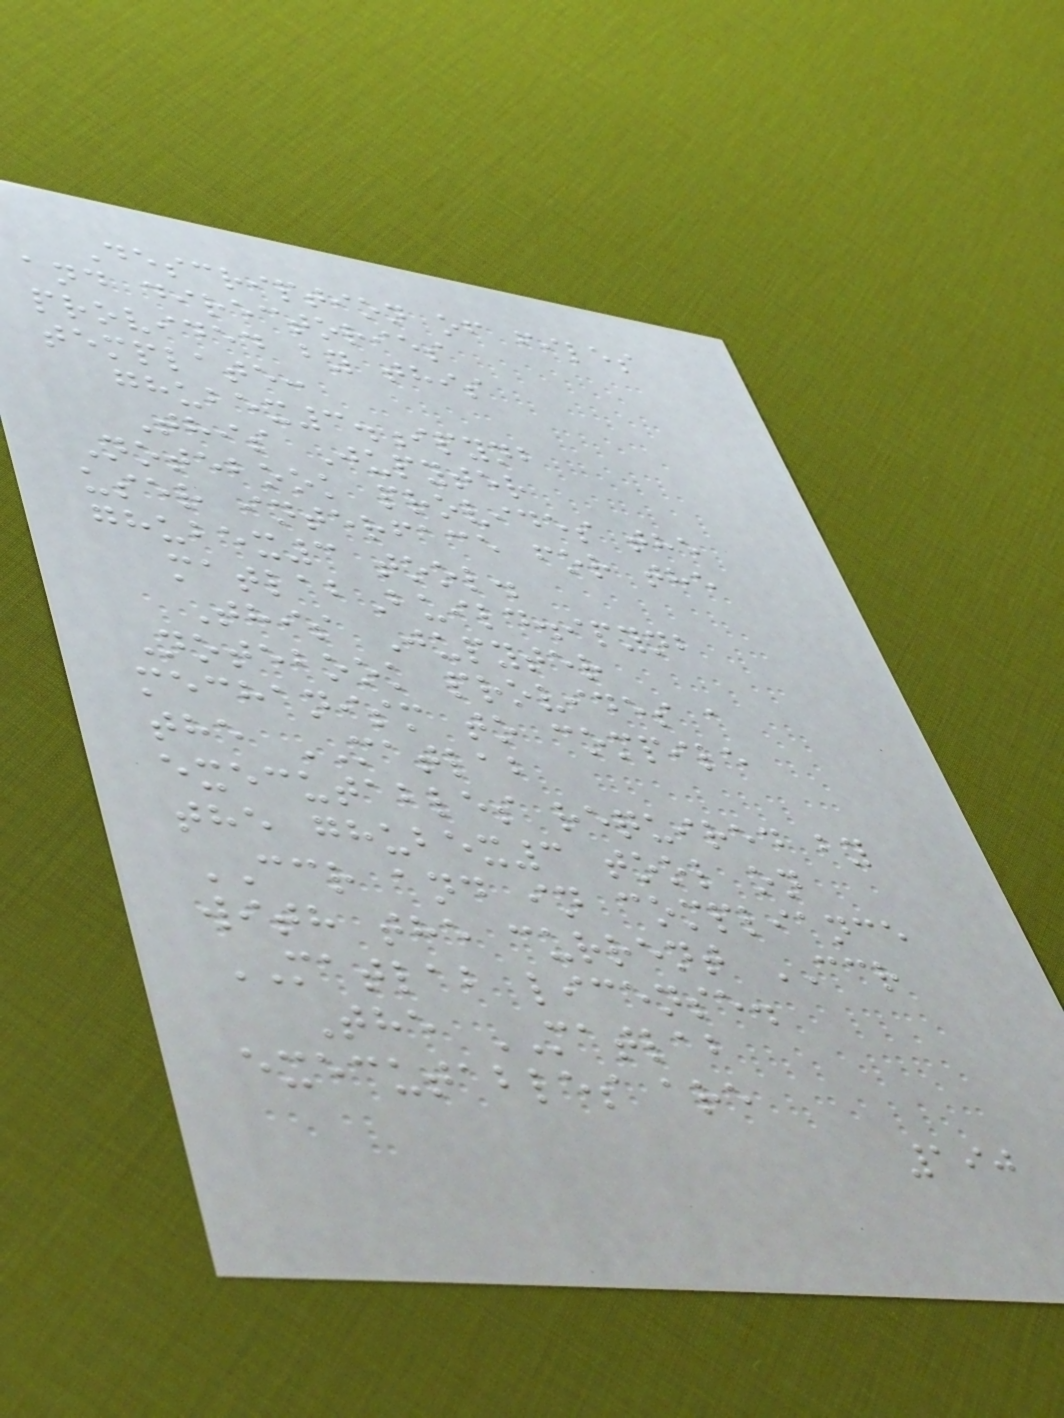Description of files
and directories
provided by this
template:
ghubex3.ipynb
This Jupyter
Notebook provides the
user interface for the
ghubex3 tool.
matlabBuild.ipynb
This Jupyter
Notebook provides a
mechanism to compile
the MATLAB
executables required by
the ghubex3 tool on
CCR and in compliance
with the current CCR
MATLAB license.
The MATLAB
executables are
190
